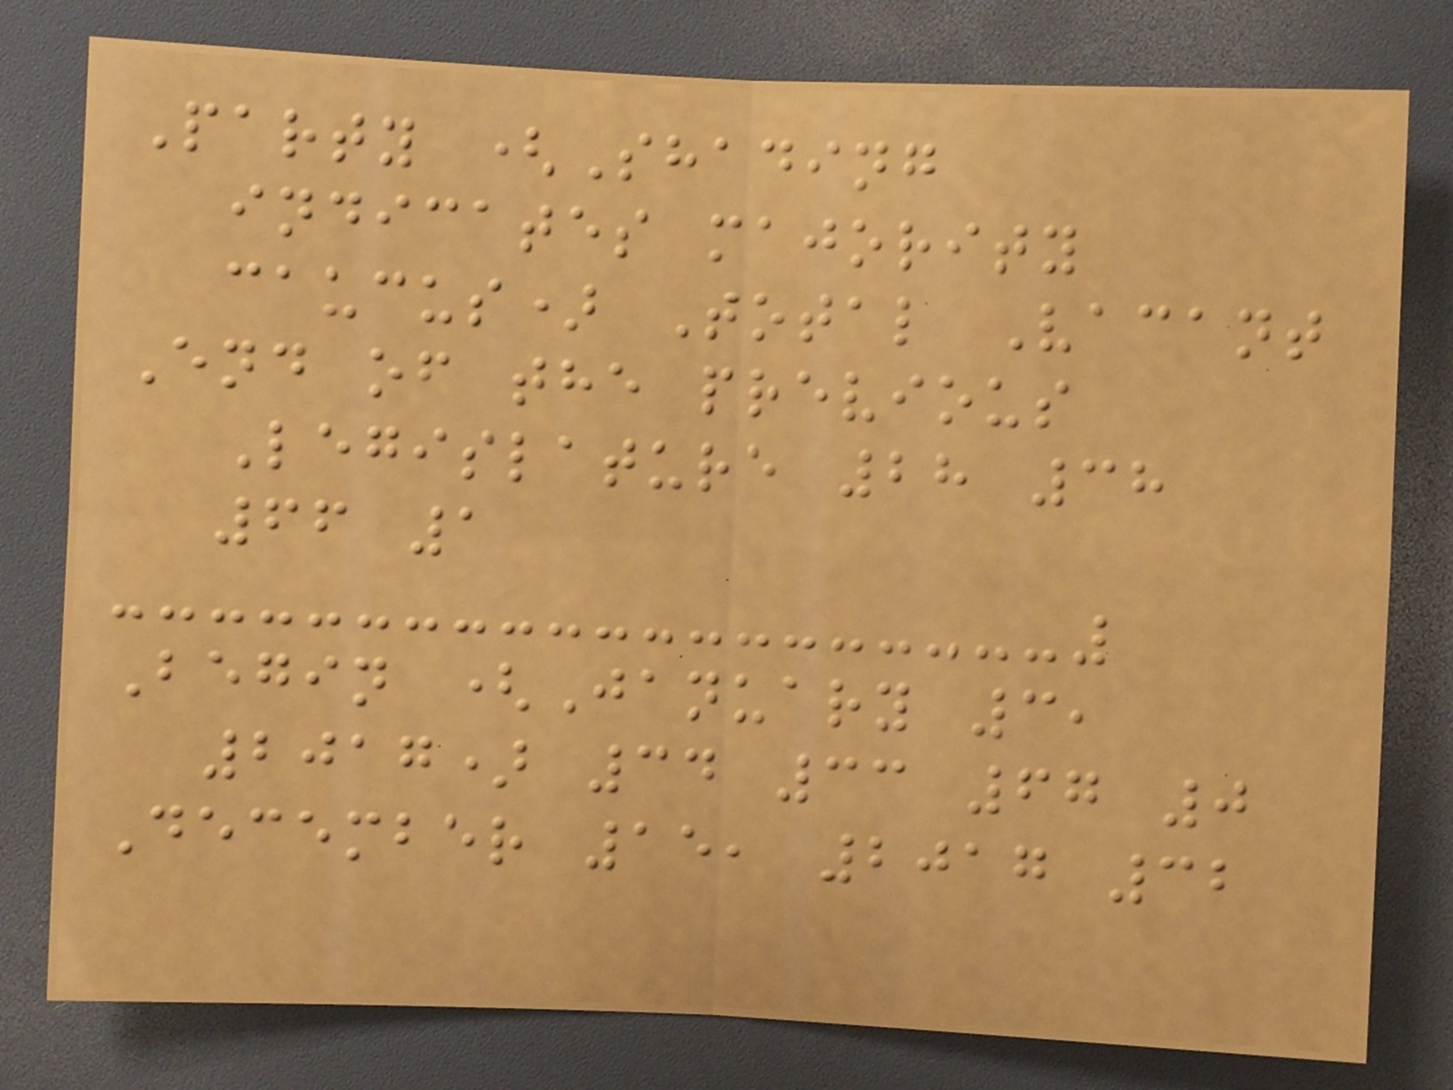Party (Shading
indicates majority
caucus) Total Vacant
End of the previous
Legislature 28 38
66 1
Begin (January 3,
2017) 34 33 67 0
December 15, 2017 32
